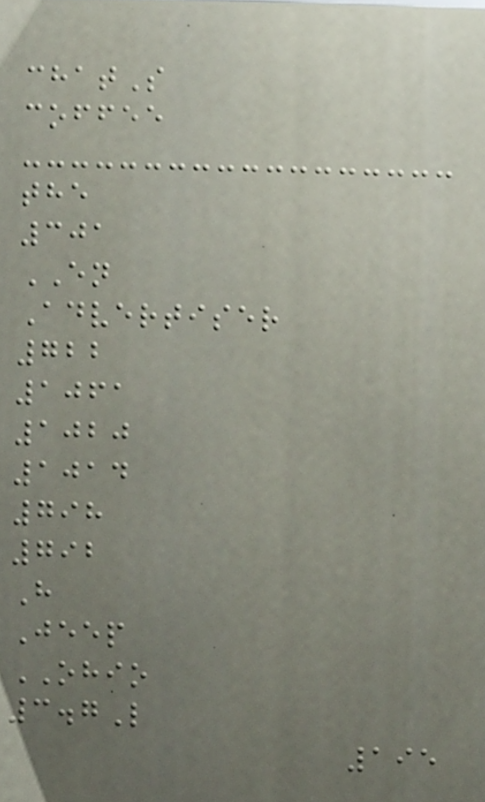chatS
coffee
the
301
EN
Advertiser
722
1061
1020
1014
798
792
H
Jeep
OHIO
3.7L
195
